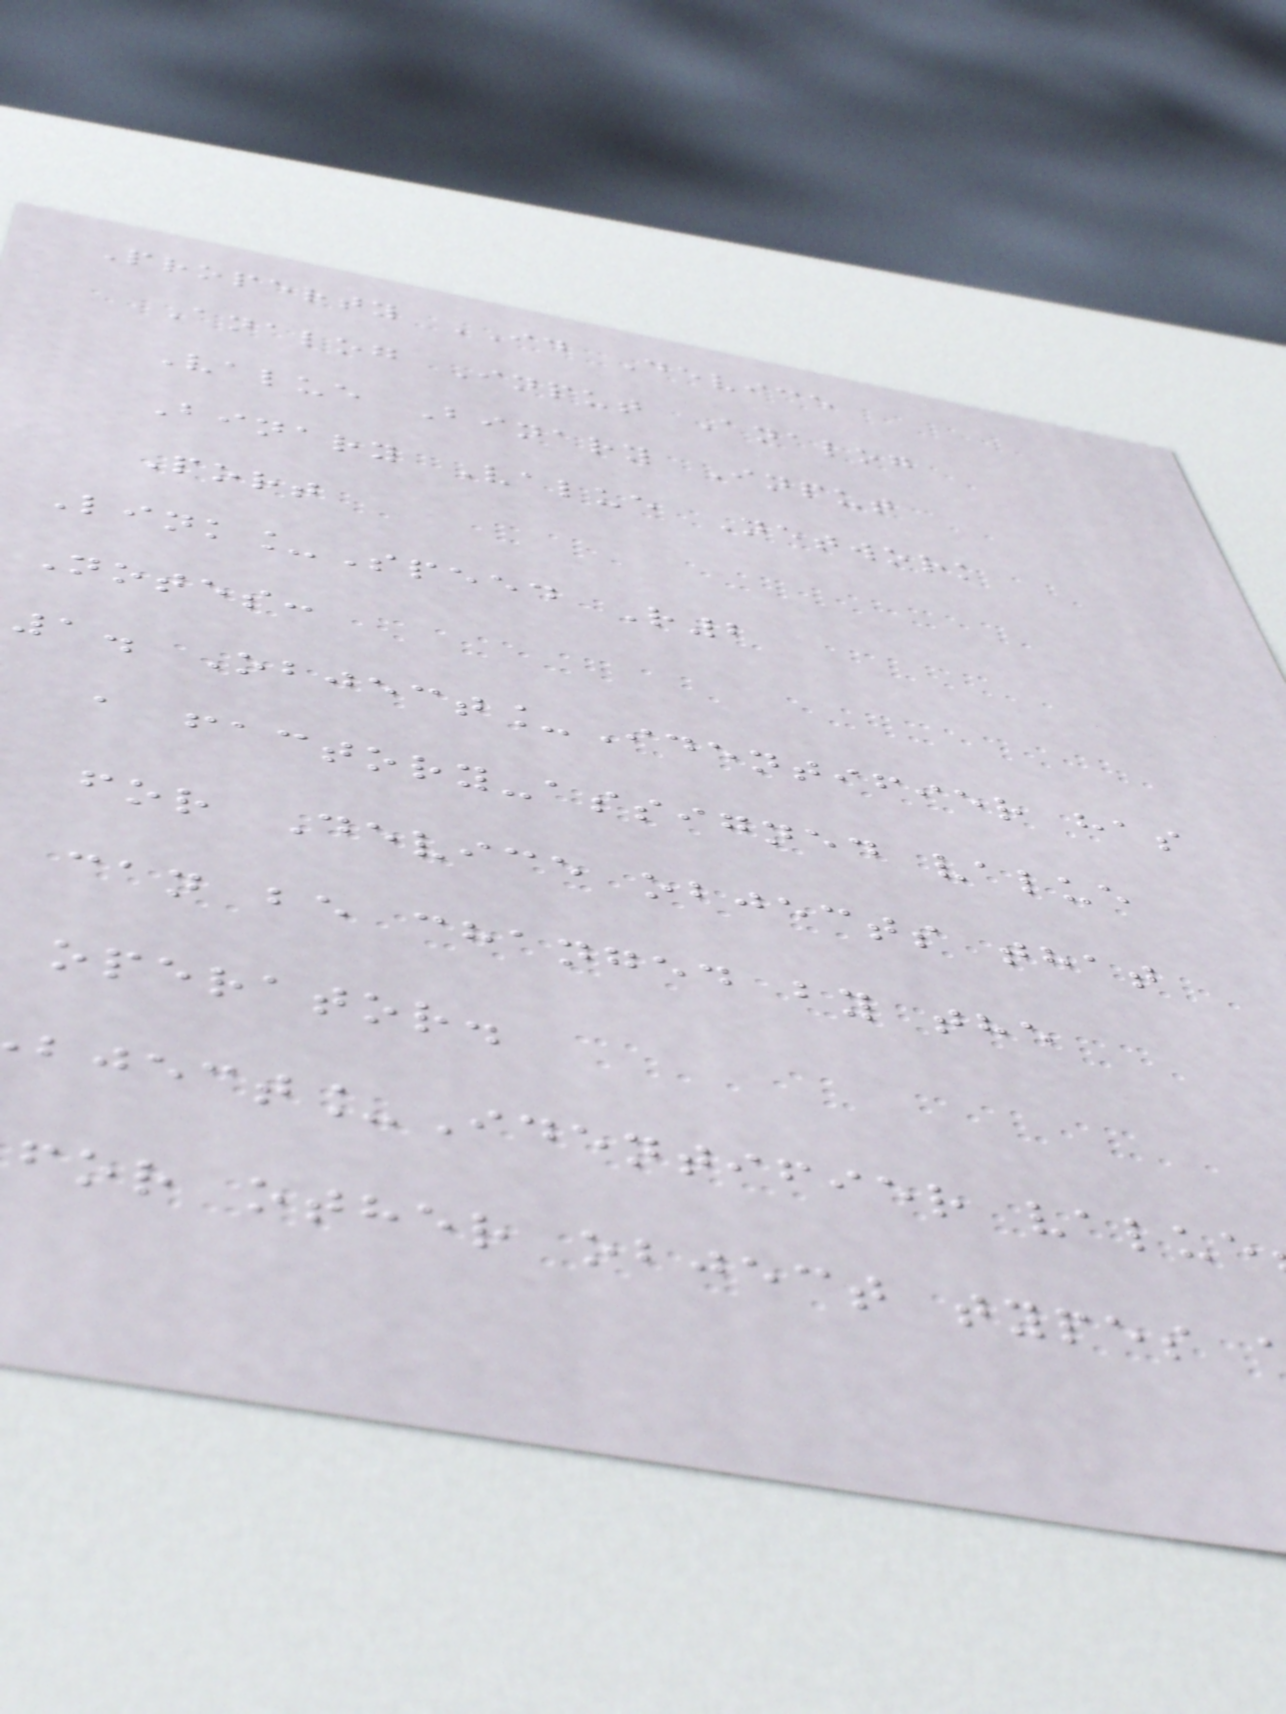Property ID Device
Analog Input Analog
Value Binary Input
Binary Value Network
Port
Link_Speed R2
Notes:
1. Object_Identifier has
a factory-assigned value
for Device objects that
can be changed by the
operator.
bject_Identifier value
for other object types
